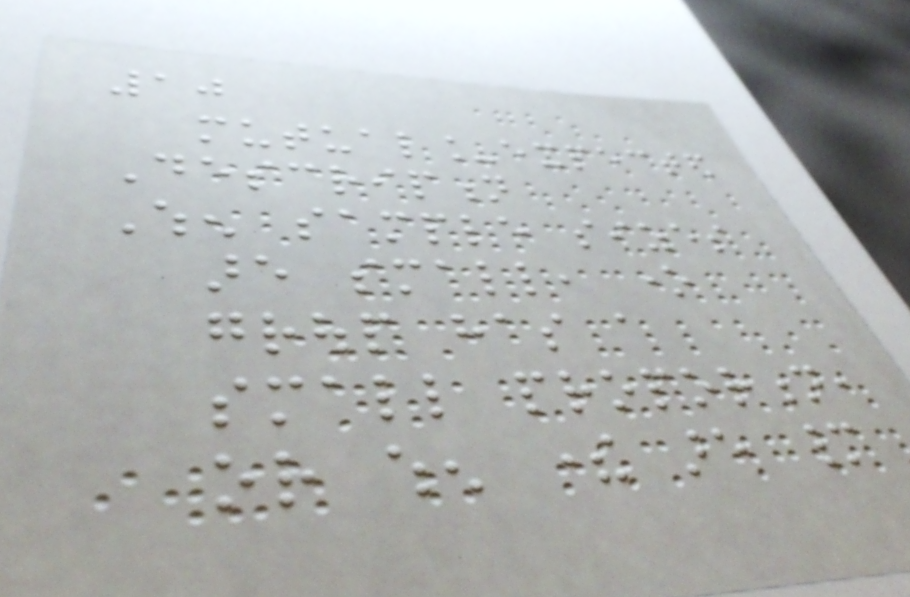10
mutual_expected
Description
When sample sizes
are small, one
group has a
small proportion,
or when there are many
